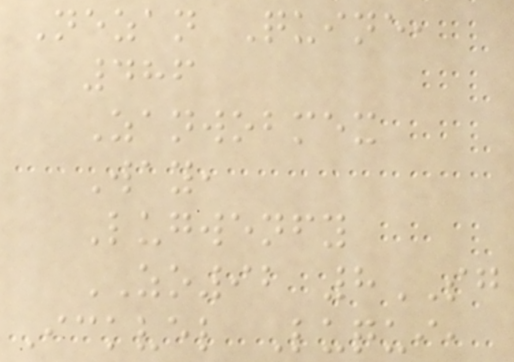Nezan Quine,
486
Zanwobmex
Way,
Lugwenfy
ZO92 8SG
Ickvel Luqui,
